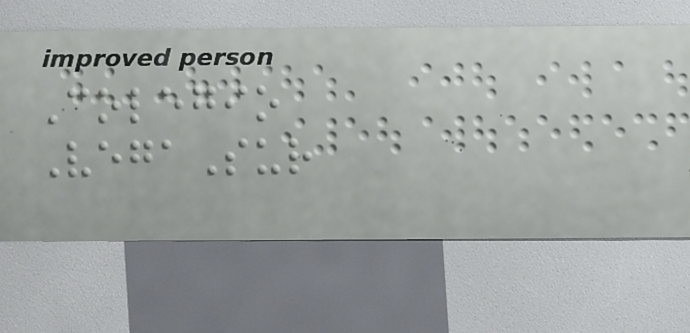Colegio
VegaSur
